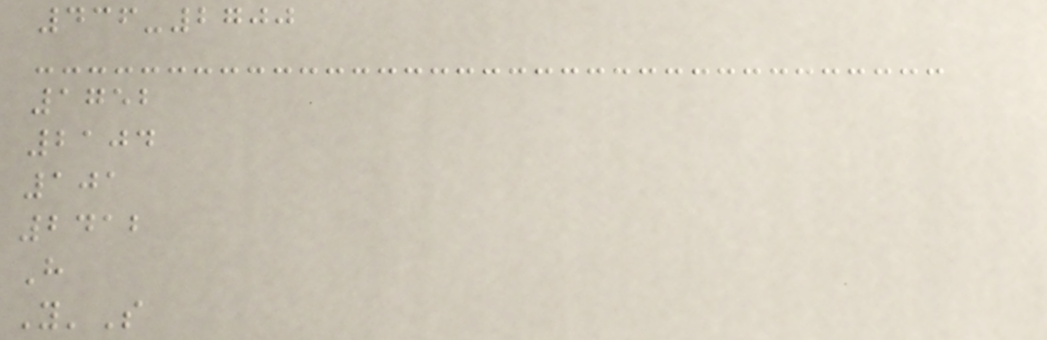436-2700
1752
2104
101
2412
H
Y'S
